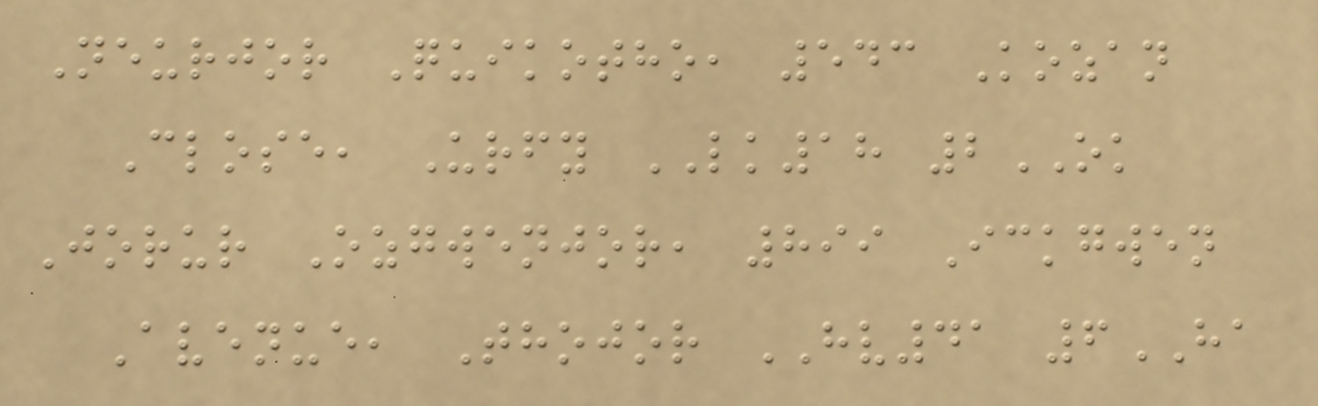Neurjor Quikotho, 543 Kozan
Close, Urfy LK18 2OK
Jorur Ozgwenjor, 899 Ickgwen
Avenue, Thojor HV41 6HA
